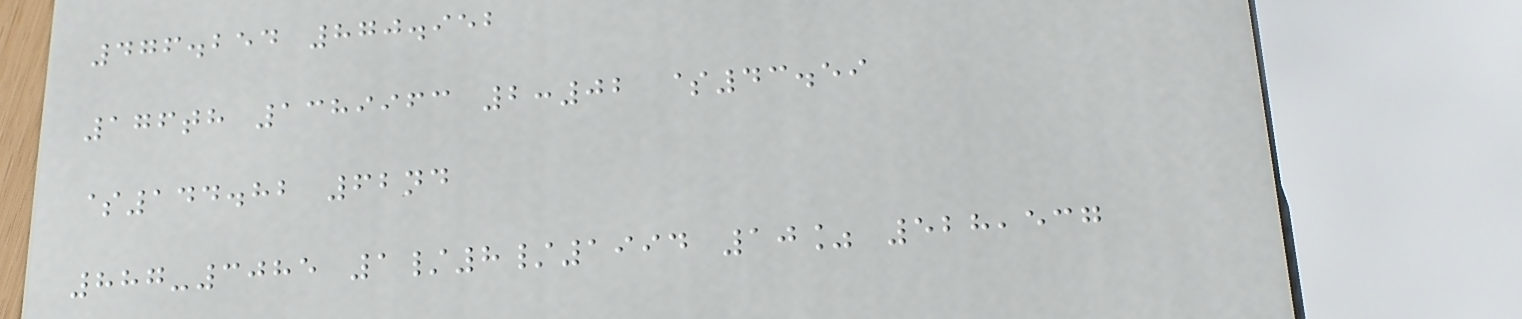476.254 870.952
176th 1389963 2:02 $43.59
$144.82 62nd
887-3085 1/8/1994 10% 528,537
